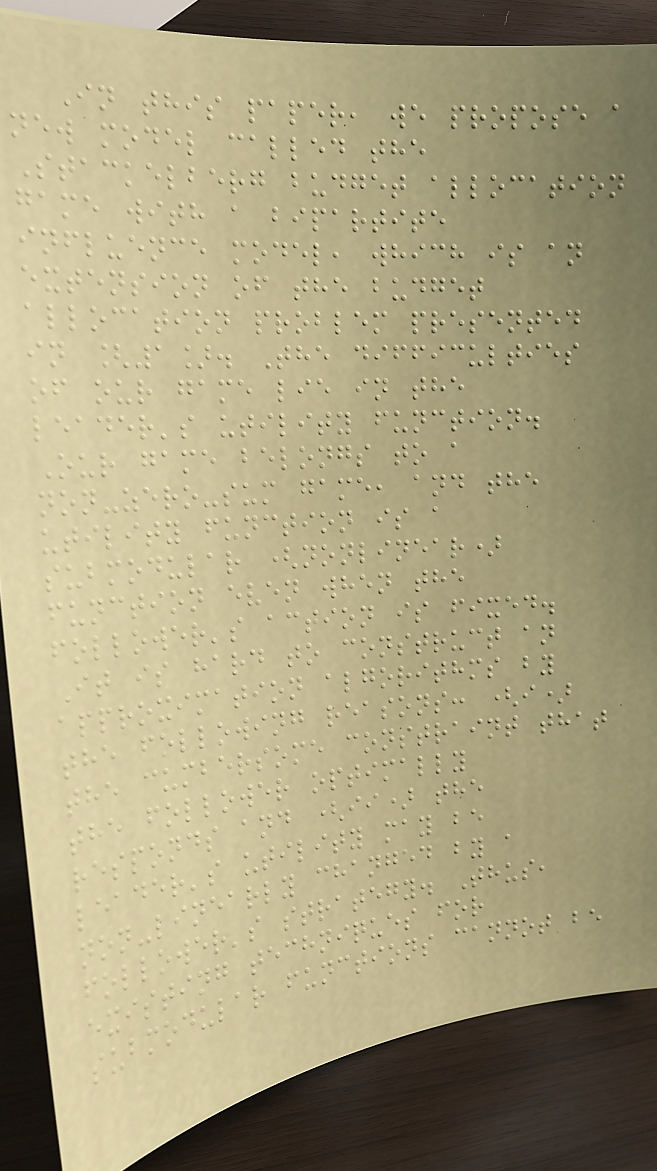In this paper, we propose a
new model called the
Stackelberg budget allocation
game with a bipartite
influence model, which is an
extension of the budget
allocation problem presented
in [1]. The difficulties
of our game lie in the
leader's utility function.
Our game belongs to a
non-zero-sum game, and the
utility function is a
submodular (nonlinear)
function even when the
follower's action is fixed.
It is hard to construct an
approximation algorithms by
the following reasons: (i)
the cumbersome constraint that
the follower optimally
responds and (ii) the
leader's utility may be
non-linearly changed by a
follower's strategy. Thus,
existing techniques for
submodular functions cannot be
